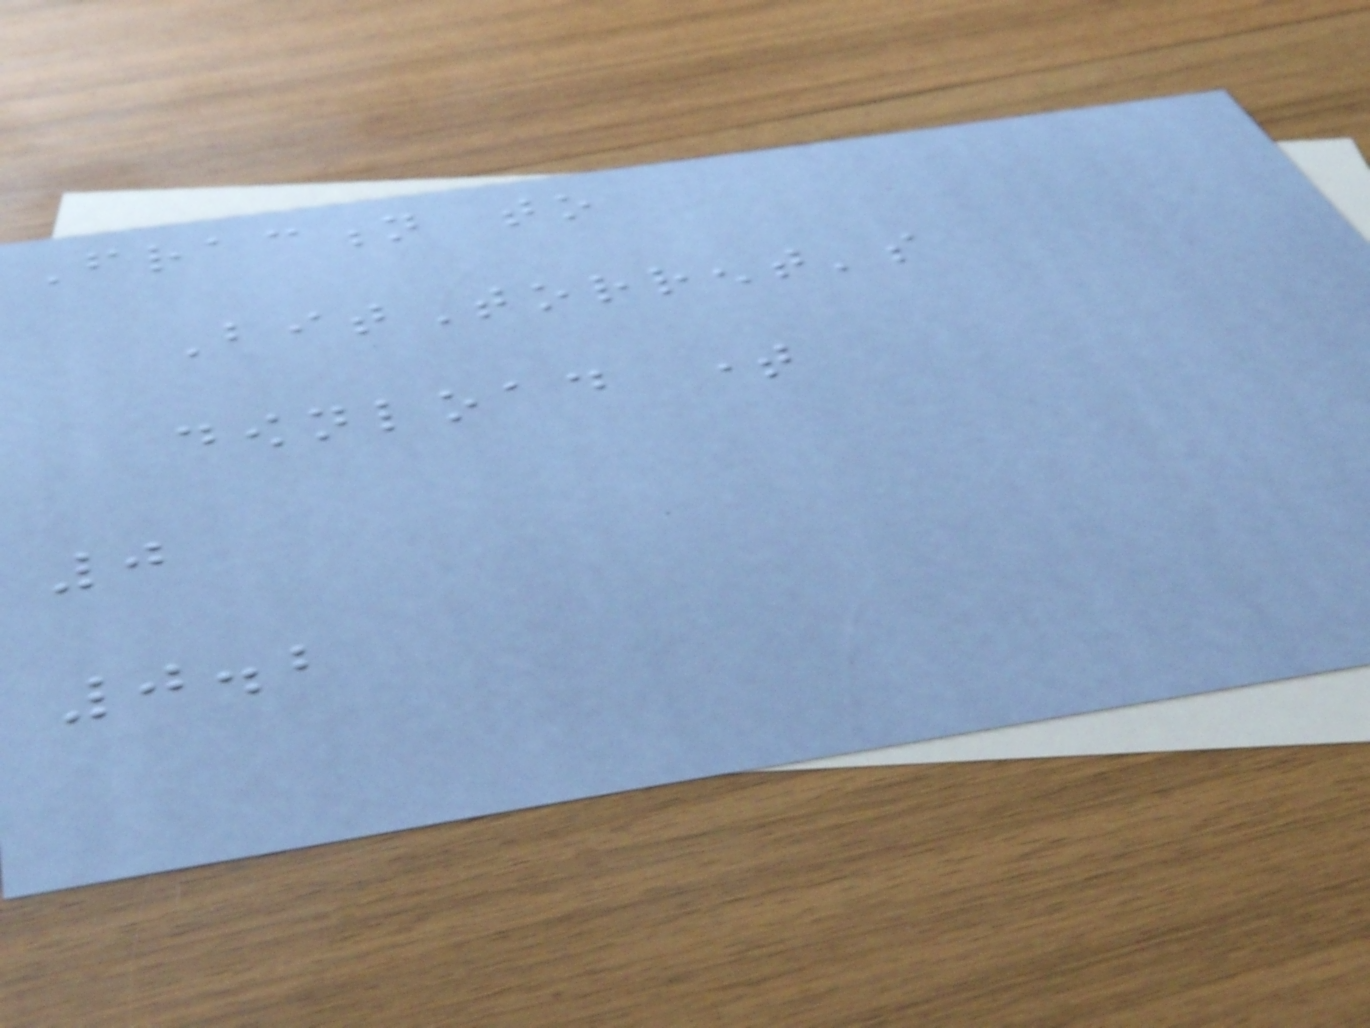Fraction to
BitTorrent's
download time
0
0.2
